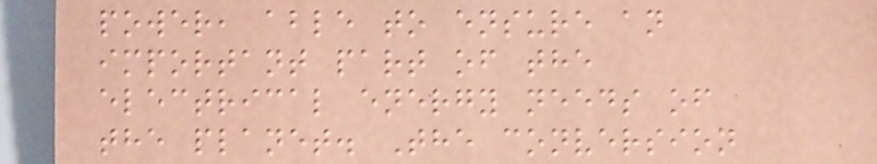power, able to ensure an
important part of the
electrical energy needs of
the planet. The conversion
